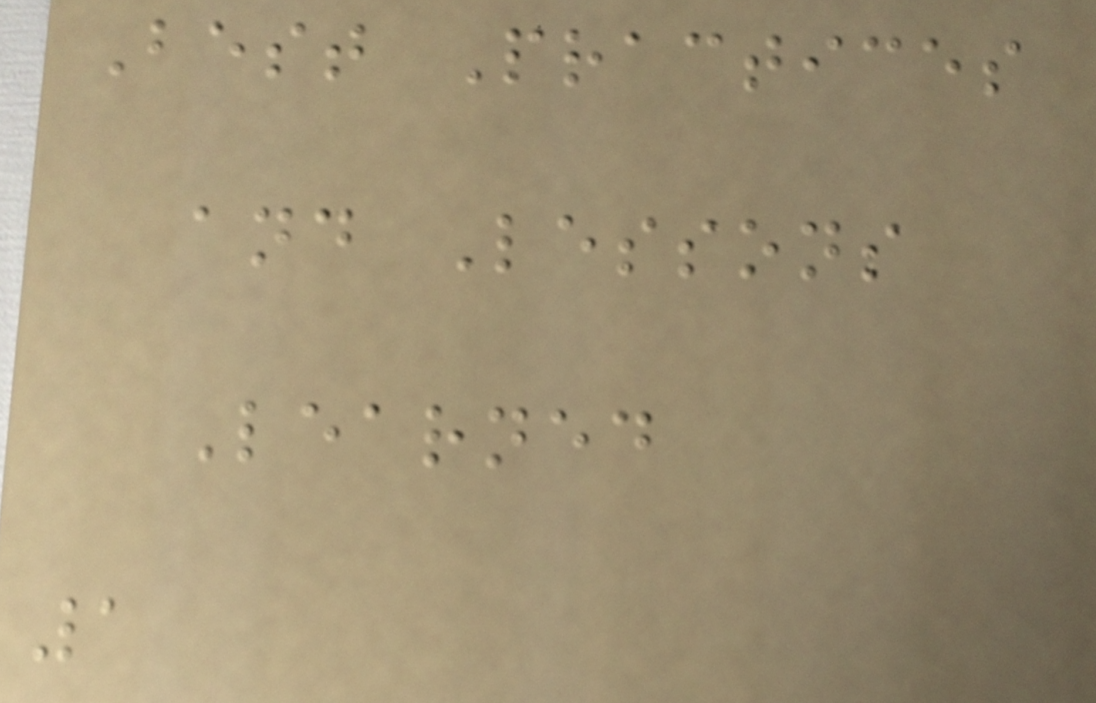Best Practices
and Lessons
Learned
1
